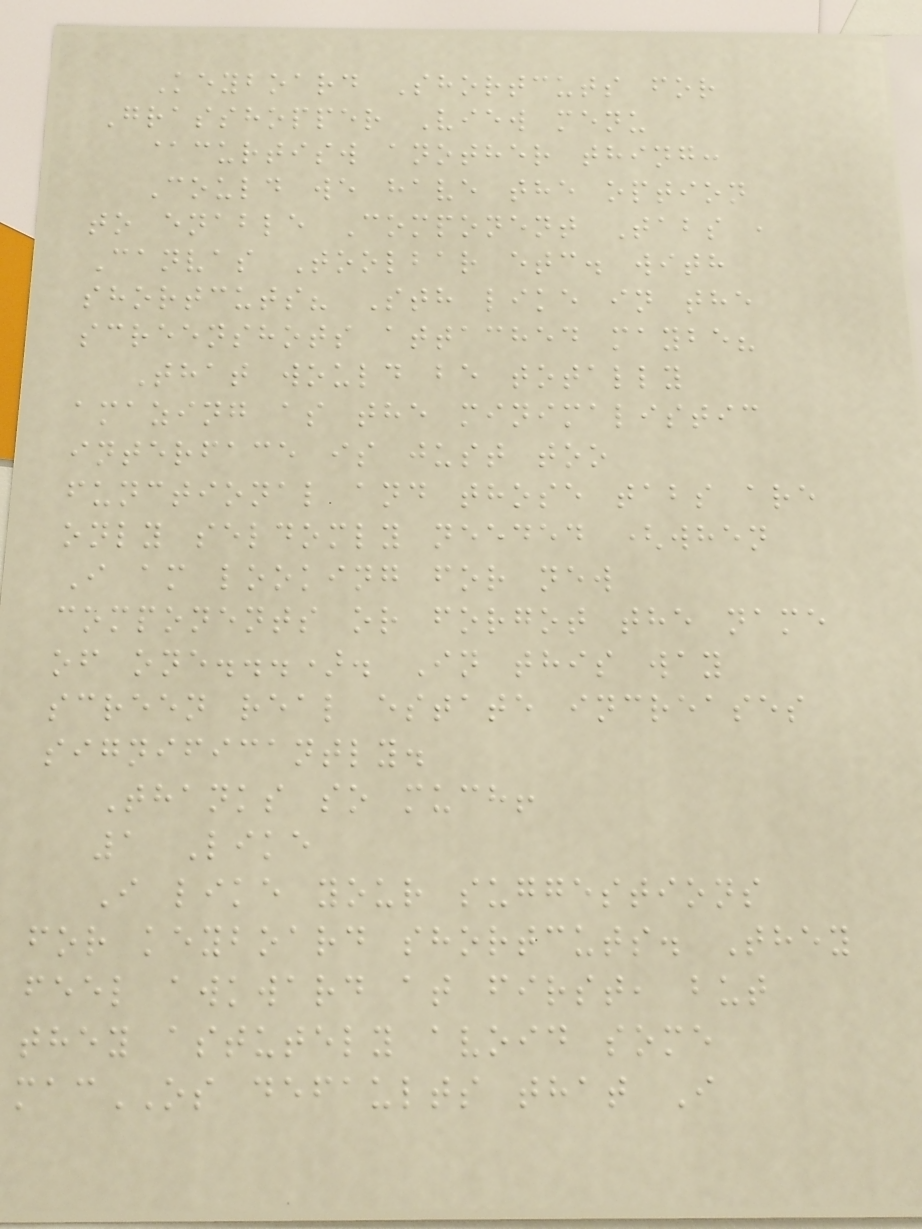Keyboard Shortcuts for
Grasshopper View menu
@curtisw another thing:
Could we have the option
to enable Component Tabs ,
Canvas Toolbar etc. with
shortcuts? Sth like in the
screenshots attached maybe?
That would be totally
amazing as the minimalistic
interface is just too
functional and those tabs are
only seldomly needed (when
I am looking for new
components or forgot the name
of one...). In this way
screen real estate increases
significantly.
Thanks so much!
1 Like
I like your suggestions
for keyboard shortcuts. They
feel awkward at first, but
they astutely avoid some
macOS defaults that I
